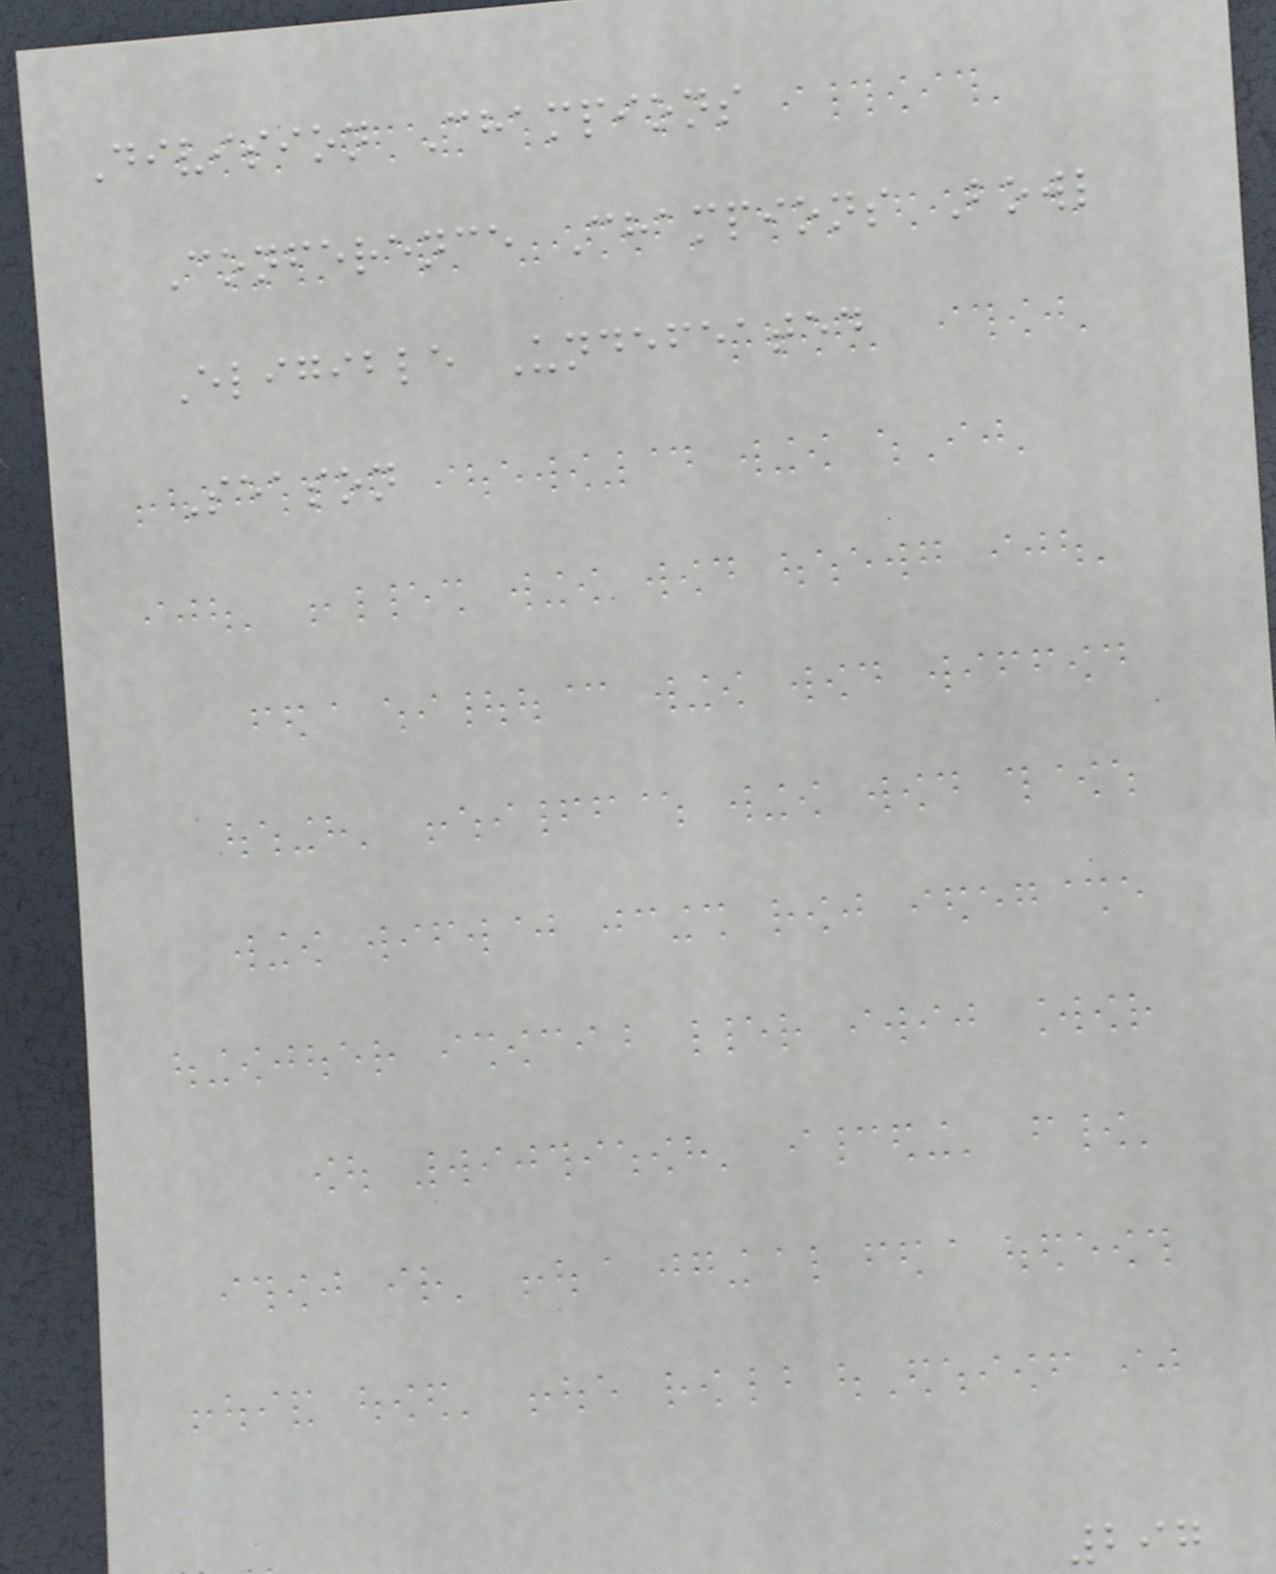Division Champions
Conference Champions Bowl
Eligible Undefeated
Season
297
